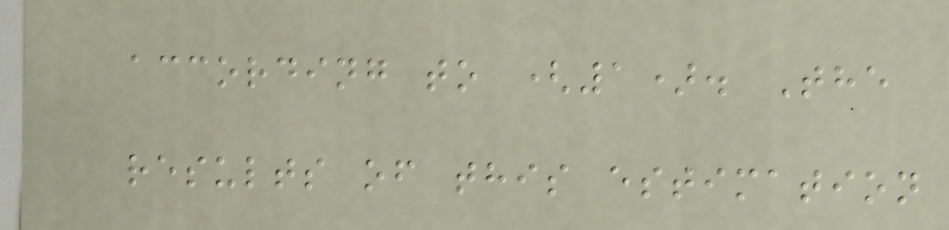according to (1). The
results of this estimation
